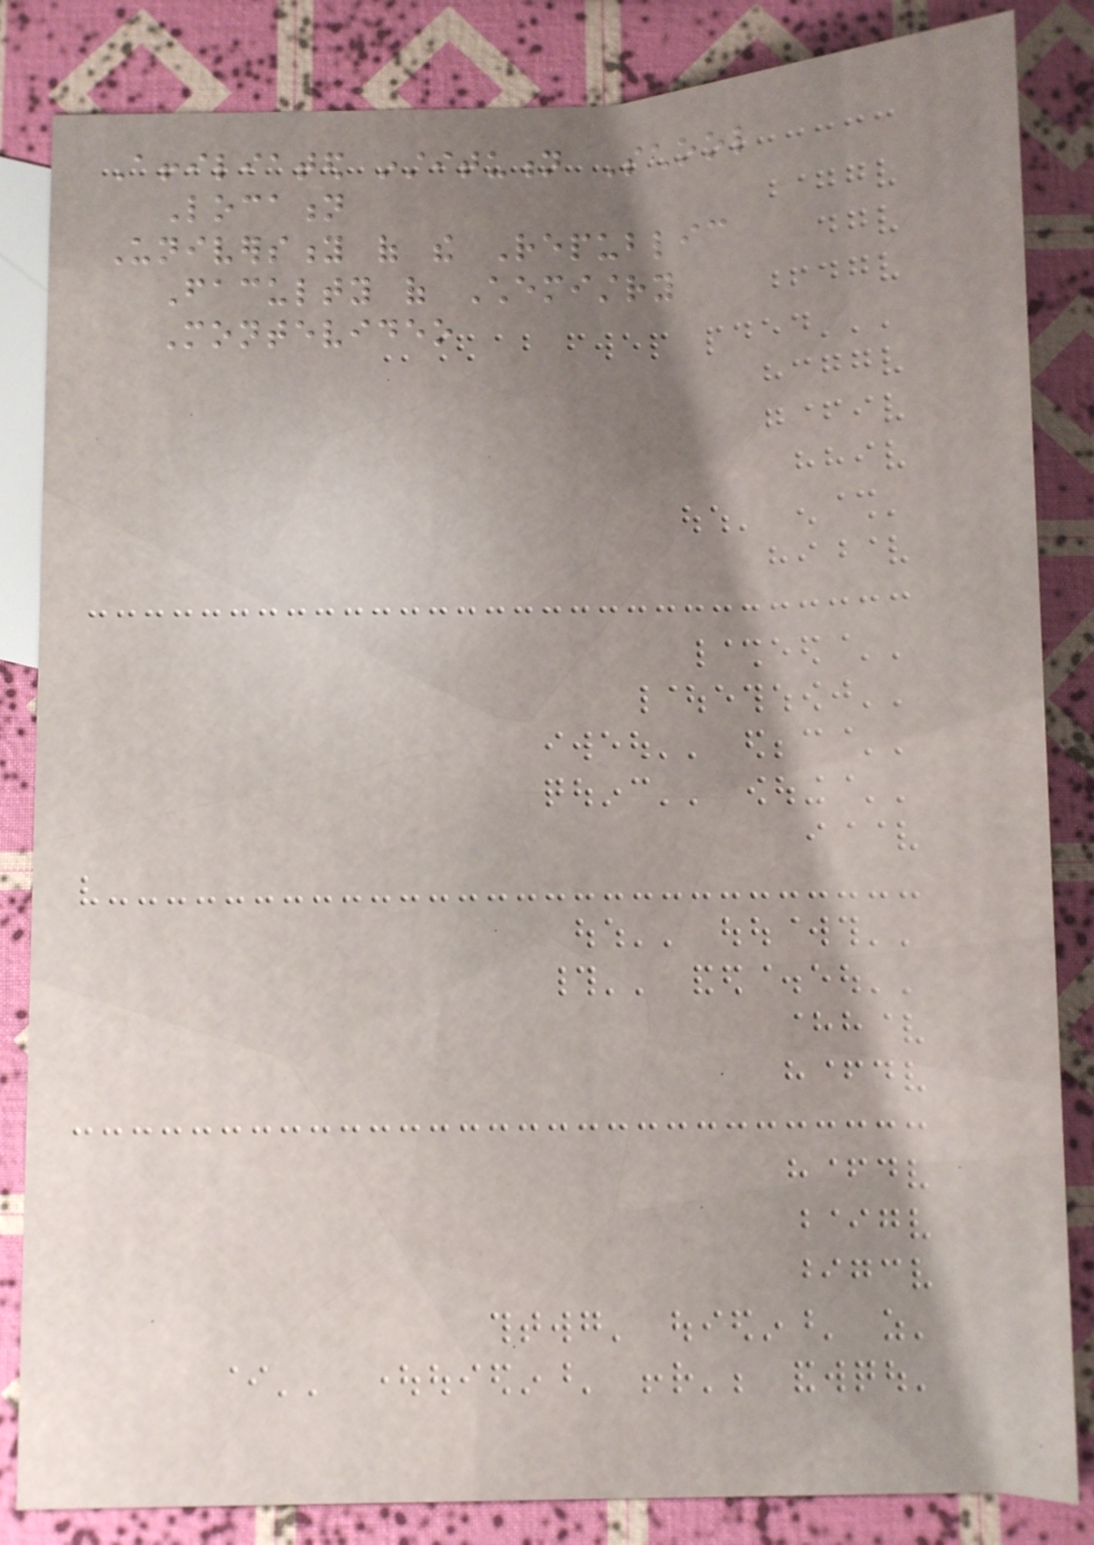Affiliated institution School
Location
University of the Republic
Faculty of Chemistry
Montevideo
